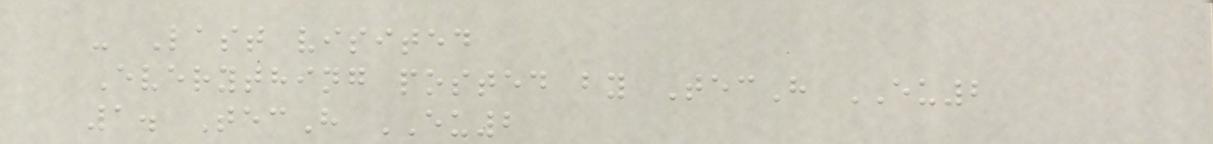- Last visited
Everything posted by TecH EU2
1. TecH EU2
